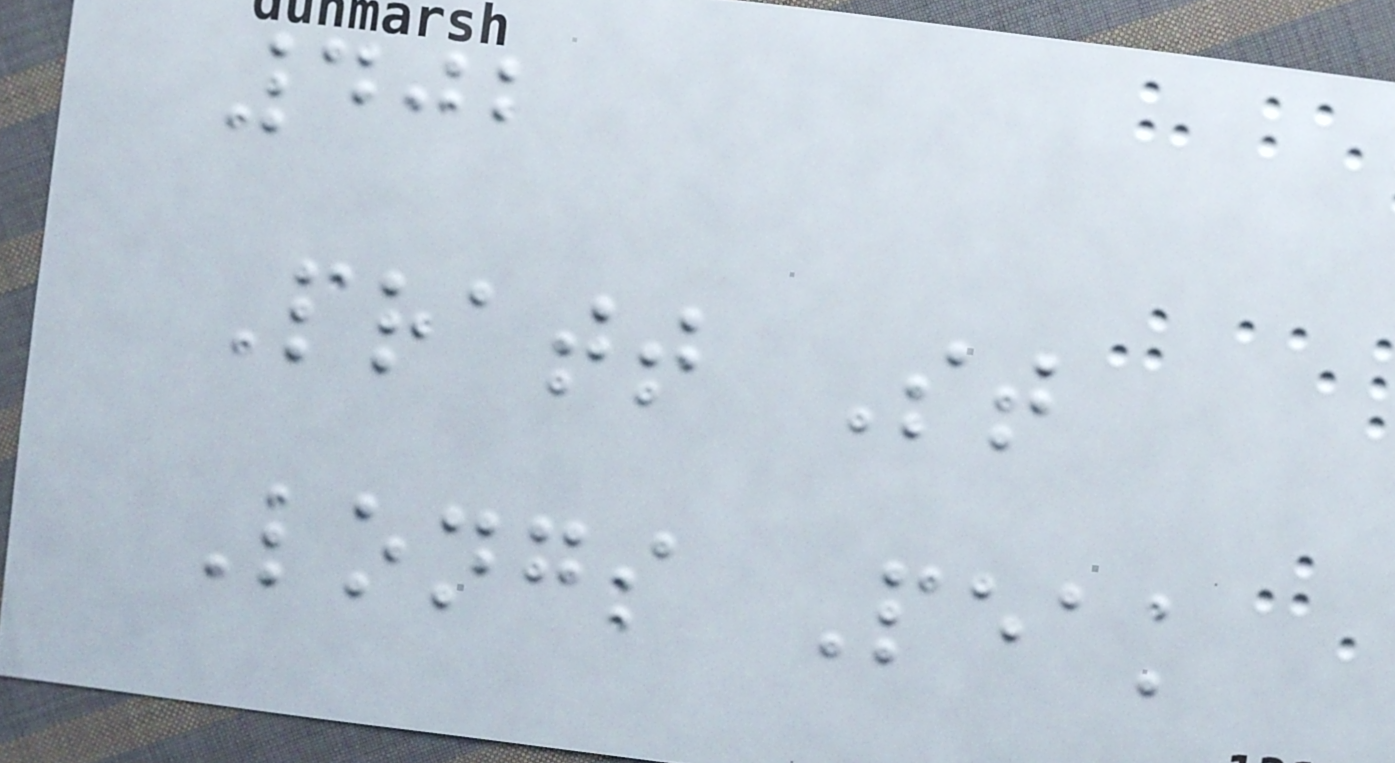402
Pratt St
Longs Peak
